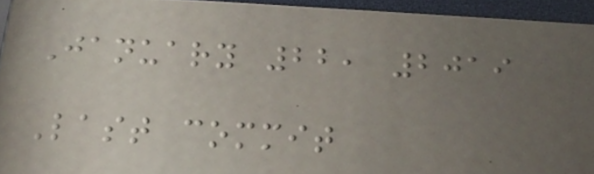January 22, 2019
Last commit
